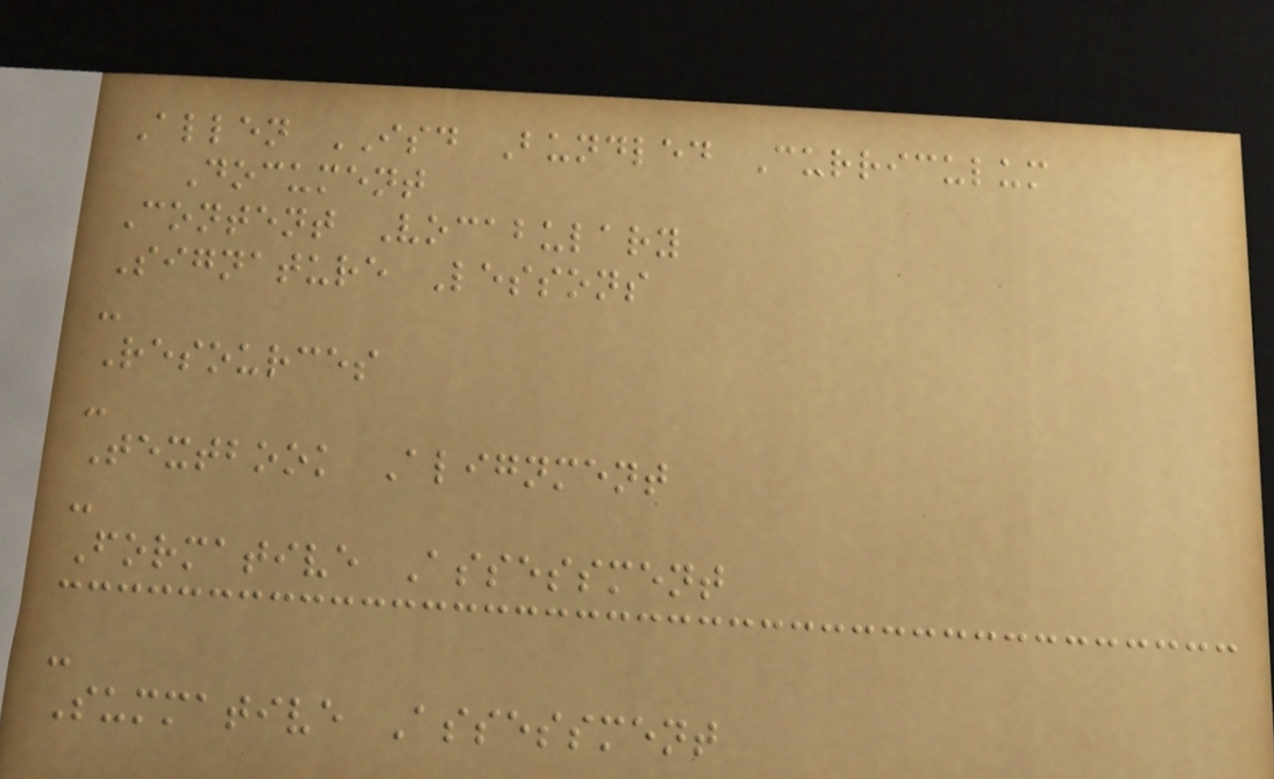Allen ISD Bundled Curriculum
Document
Content Vocabulary
Signature Lessons
-
Resources
-
Textbook Alignment
-
Formative Assessment
-
Summative Assessment
